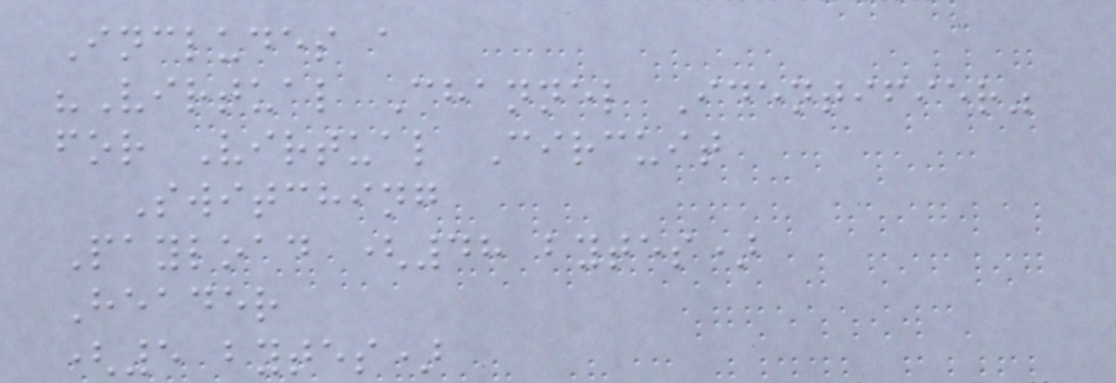Includes a
"Virtual Channel Identifier"
for Virtual Circuit
Switching
Payload (48 bytes)
Header
(5 bytes)
